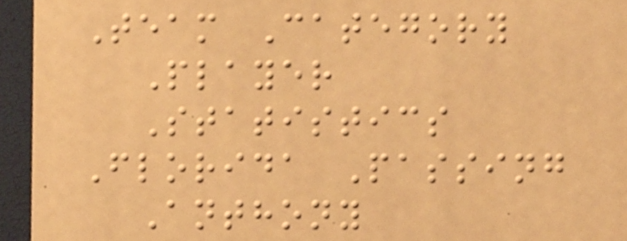Team Category
Player
Statistics
Florida Passing
Anthony
